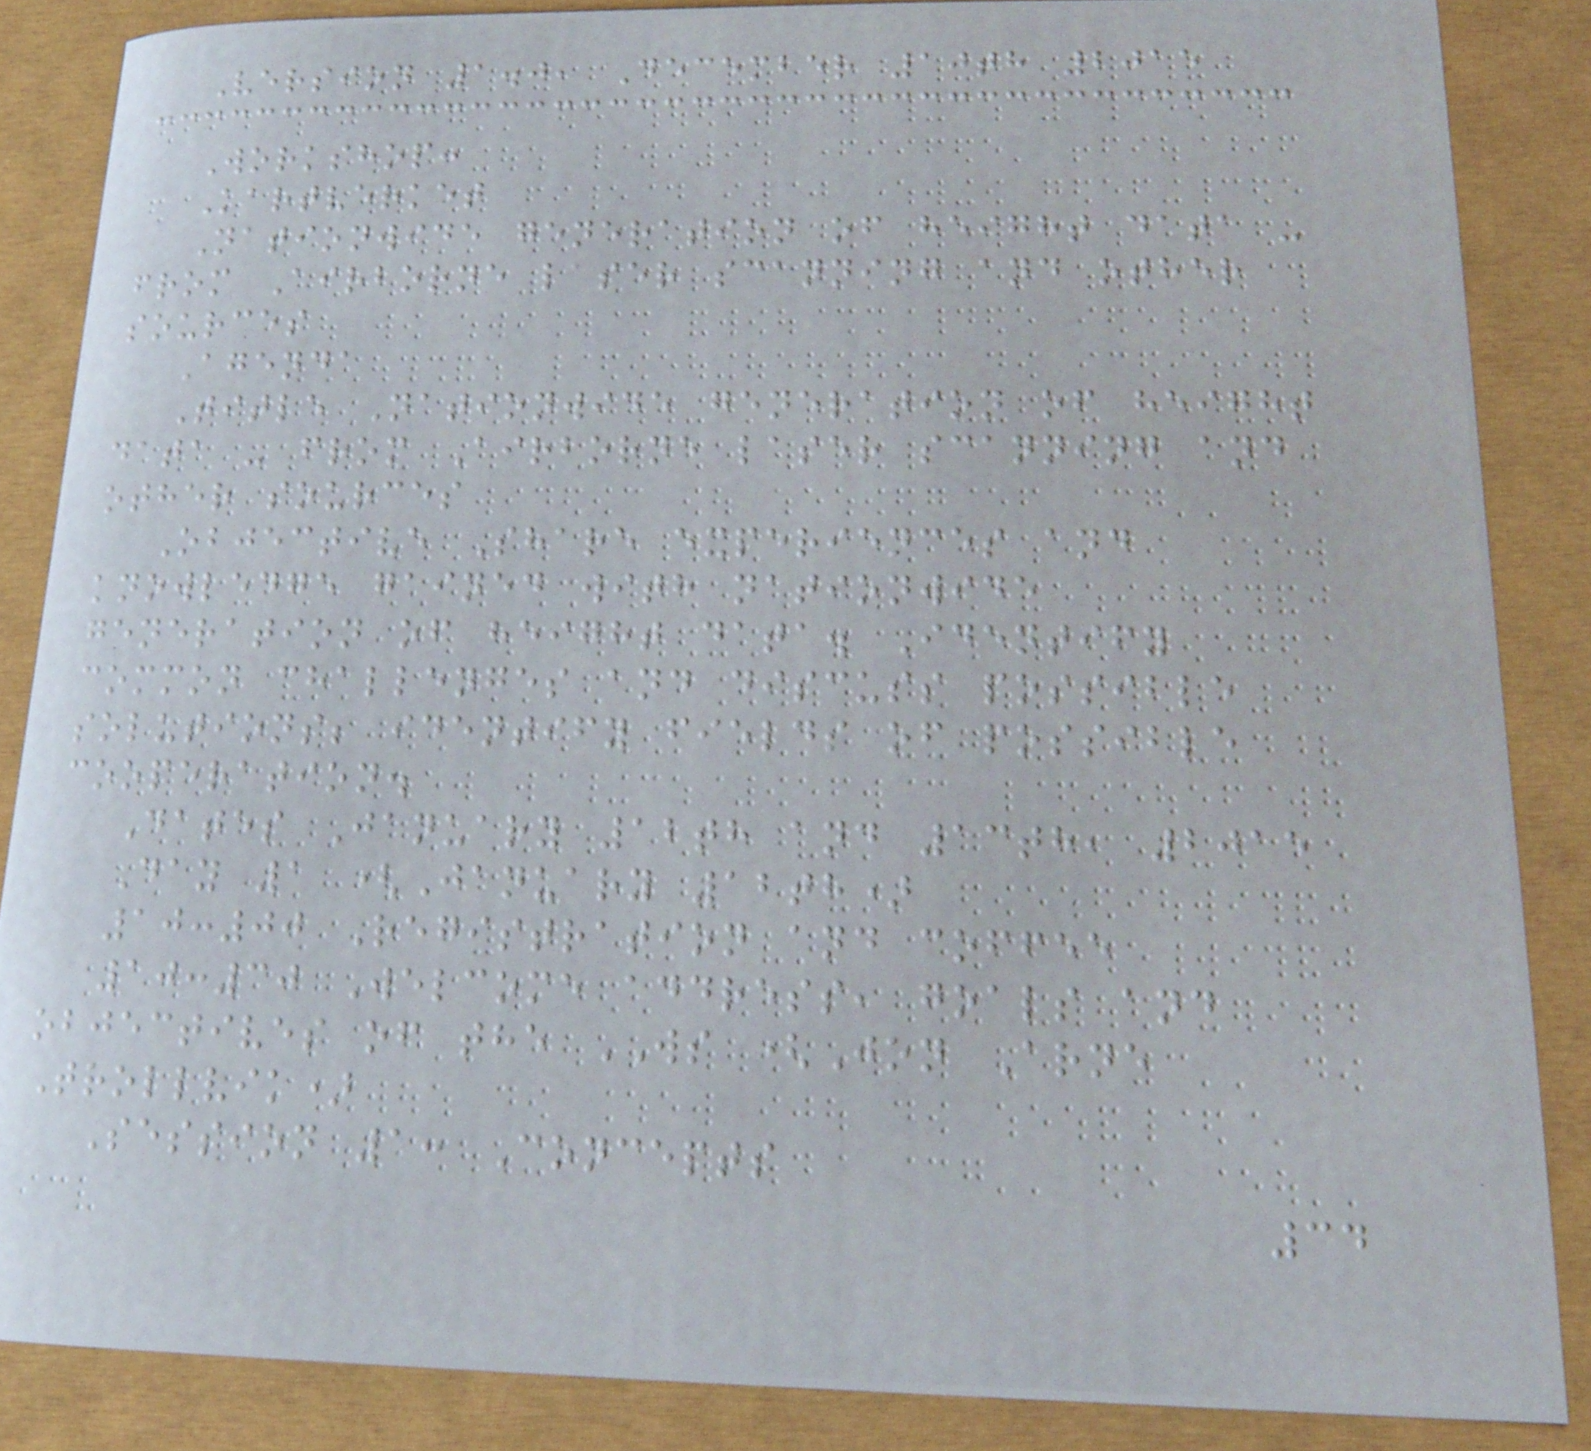Version 1.0, December 10th 2015
Workshop:
Kartverket
Nationwide generation of height data -
from Airborne laser scanning and other
sources
Agenda
Title Nationwide generation of height
data - from Airborne laser scanning and
other sources
Objective Share experiences and
knowledge gained with nationwide
generation of height data. Identify
common challenges and discuss possible
solutions; identify fields of possible
cooperation.
Dates January 12th and 13th, 2015
Day 1 (January 12th)
10:00 Registration and coffee
10:30 Welcome address, goals and
objectives of the WS (Jon Arne
Trollvik)
Session 1: Concepts
34
